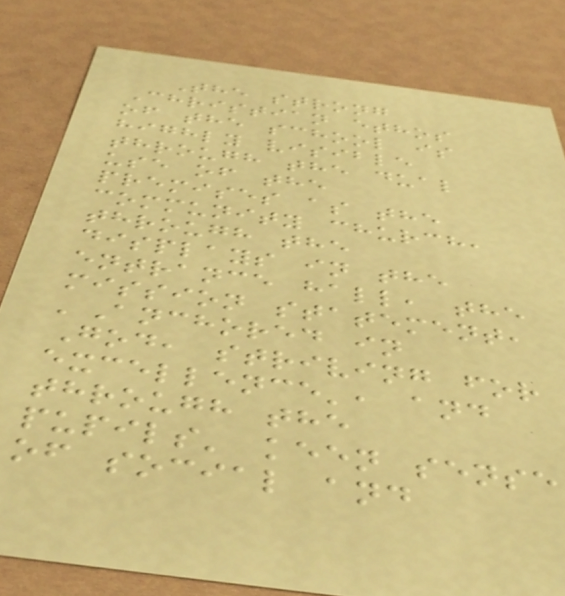The strong
Christian ethos
of the school is
highly visible
through the dual
use of the
premises as the
community church,
through the
displays in the
entrance hall, the
mission statement,
'Anchored in
God, striving for
excellence', and
through the
pupils' keen sense
of social and
